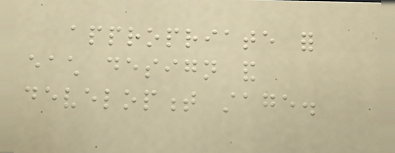appropriate for
each design and
development stage.
